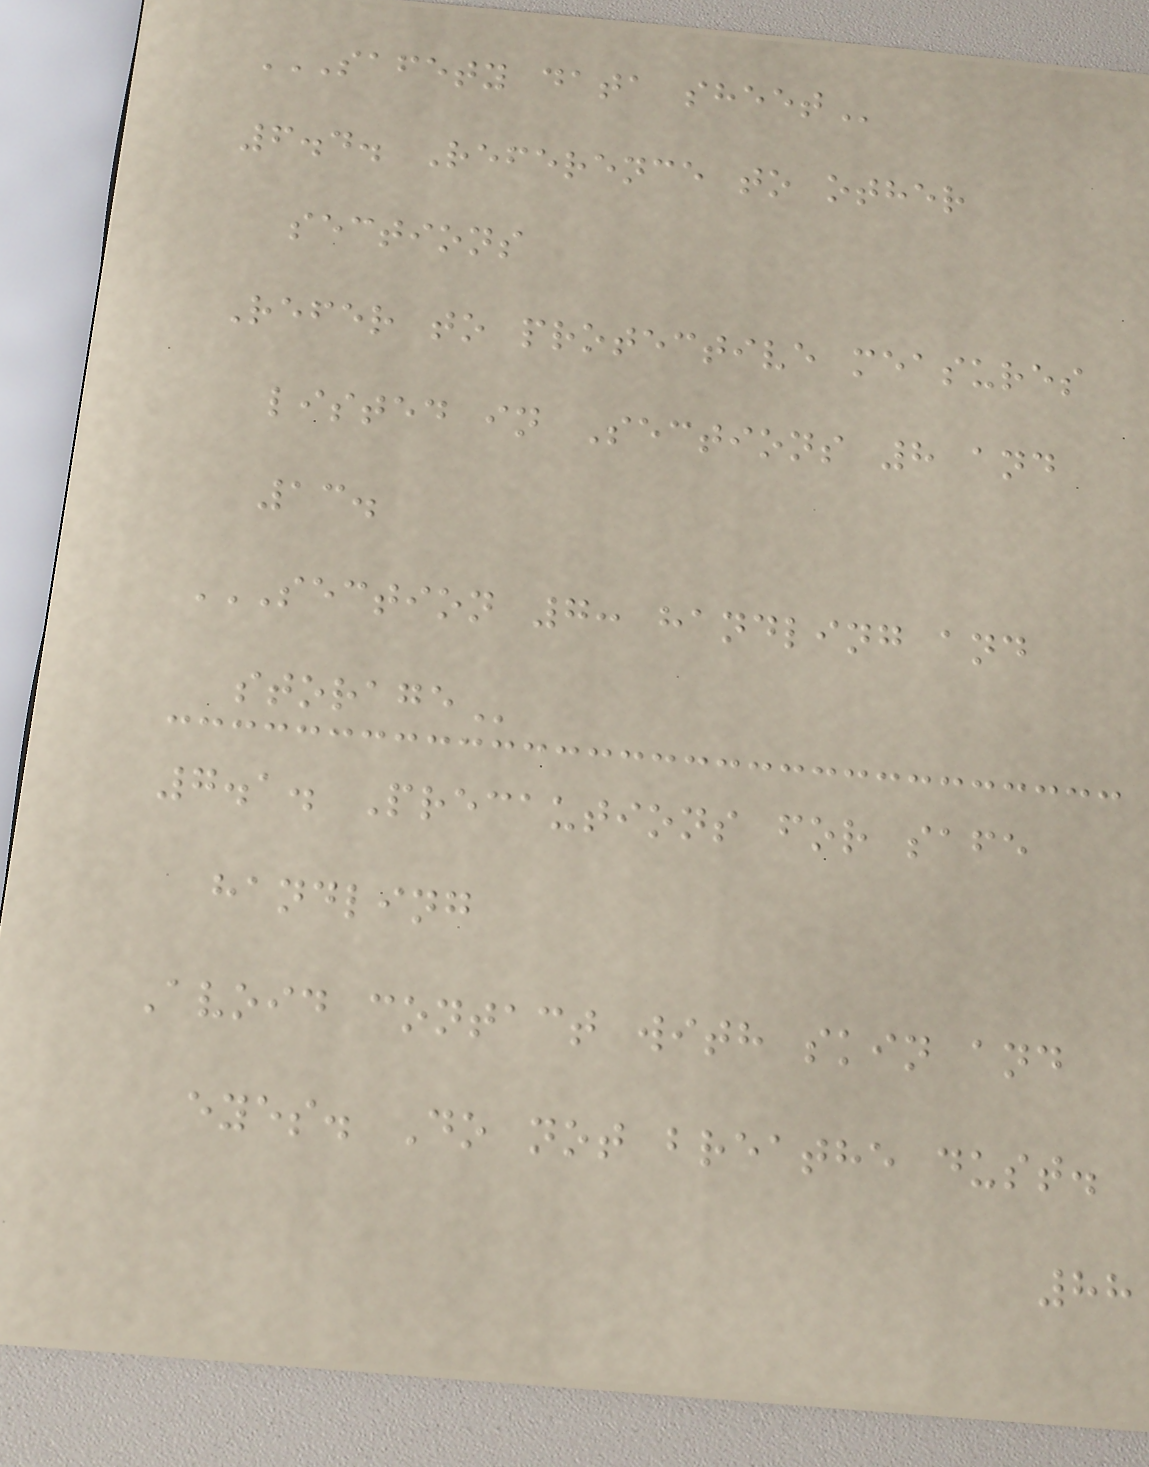SAFETY DATA SHEET
6.4. Reference to other
sections
Refer to protective measures
listed in Sections 8 and
13.
SECTION 7: HANDLING AND
STORAGE
7.1. Precautions for safe
handling
Avoid contact with skin and
eyes. Do not breathe dust.
88
